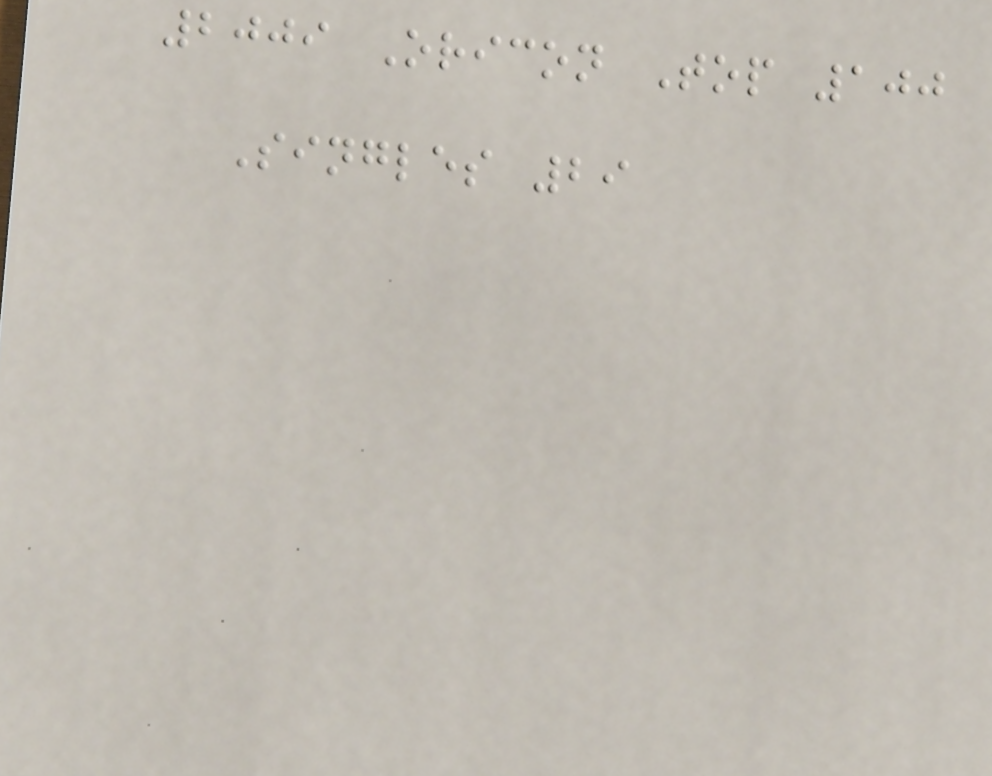2009 Oricon Top 100
Singles 29
